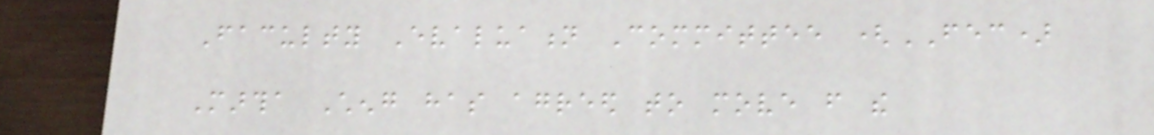Faculty Evaluation Committee (FEC)
Martha Cheng has agreed to move from the
